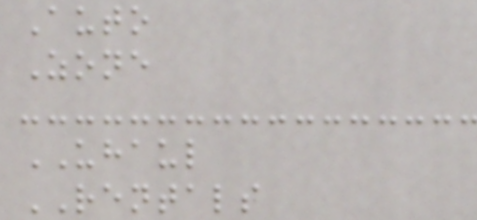Auto
Zone
UHAUL
RENTALS
